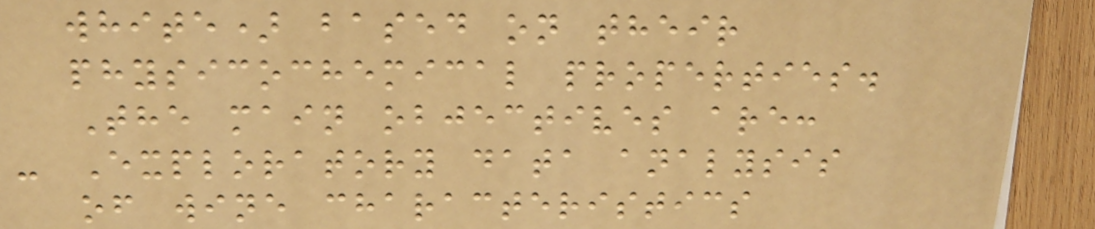white) based on their
physicochemical properties.
The main objectives are:
- Exploratory data analysis
of wine characteristics
